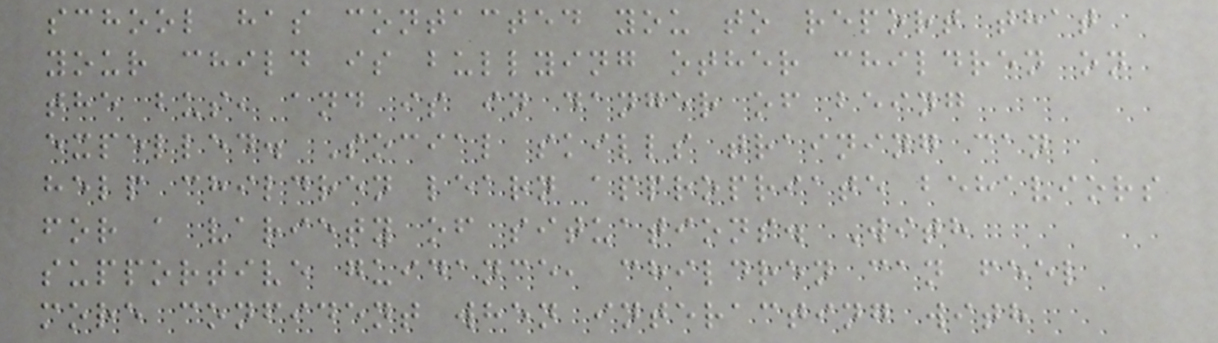school has contacted you to report that
your child is bullying other children on
the bus, and is in danger of being
expelled. Social skills training can
help children learn appropriate behaviors
for a variety of situations. With
supportive guidance, children can feel
more confident when interacting with
